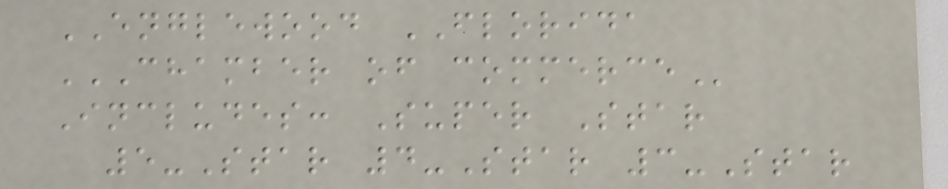ENGLEWOOD FLORIDA
CHAMBER OF COMMERCE
Includes: Super Star
5-Star 4-Star 3-Star
